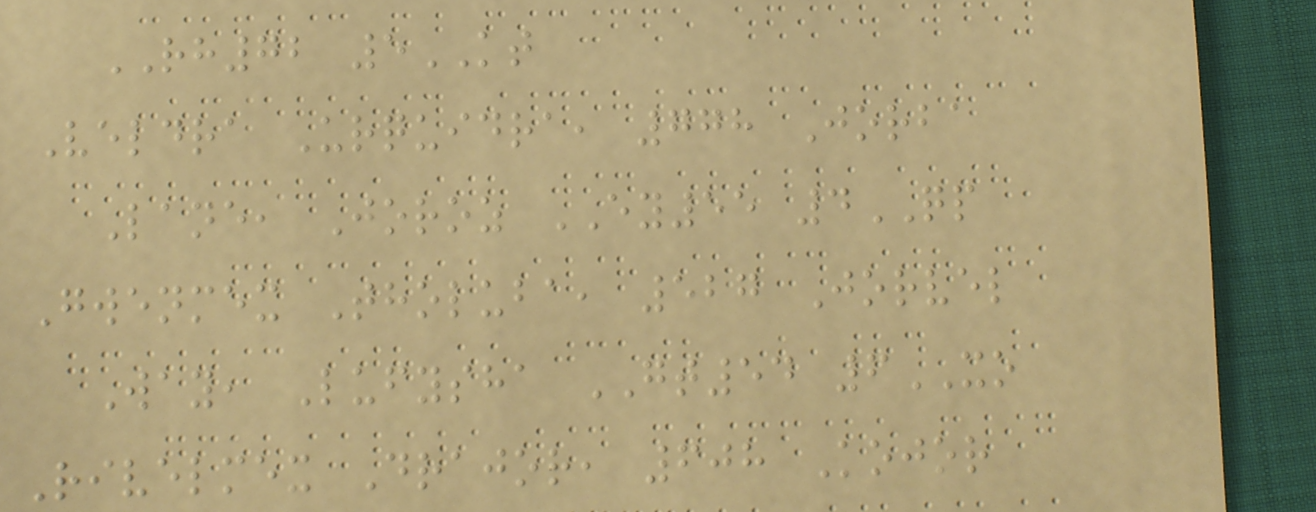RH72 5KT
Veldra Urquidra, 778 Jorba
Lane, Joroz EY55 4QP
Gwenmex Tholuba, 527 Jorvel
Way, Lufysha GT54 6XO
Rivelmex Drajor, 608 Kojor
